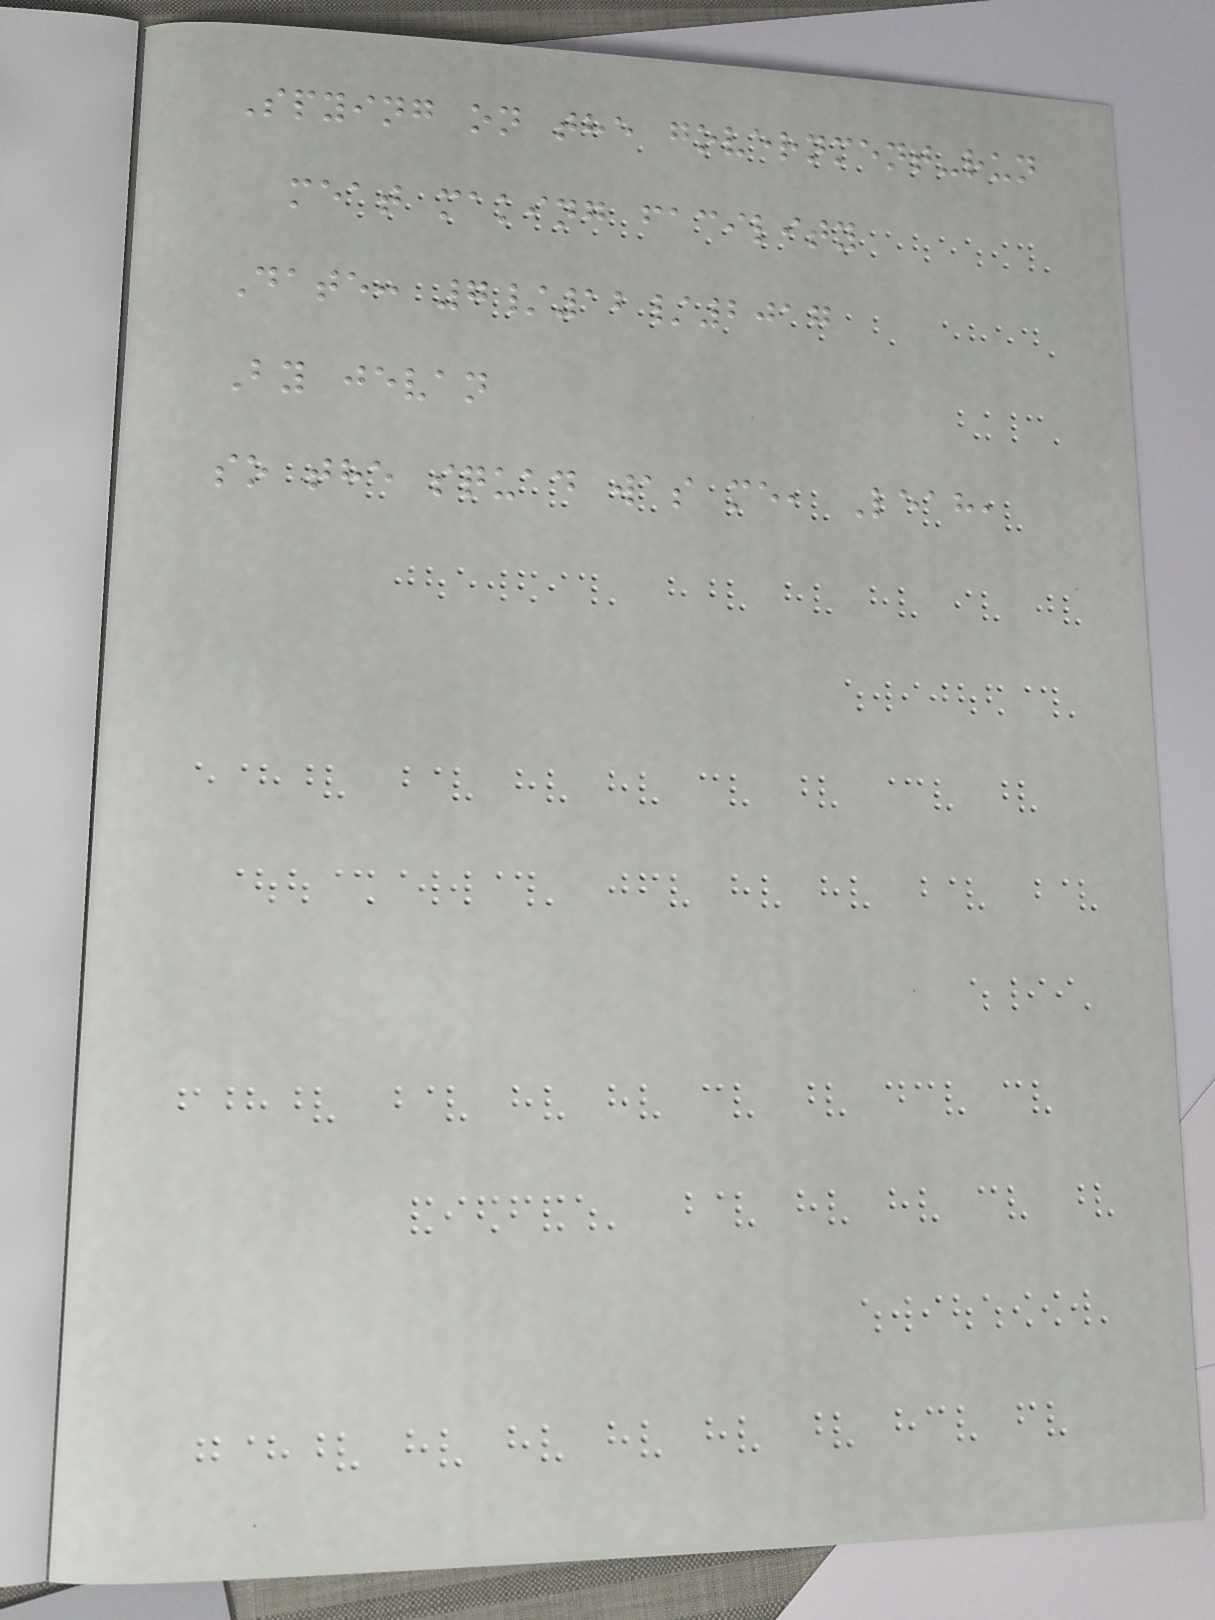Spying on the government-run
meat making facility
Date: 7/12/2017
By jevan
so the squad was me, Leah,
